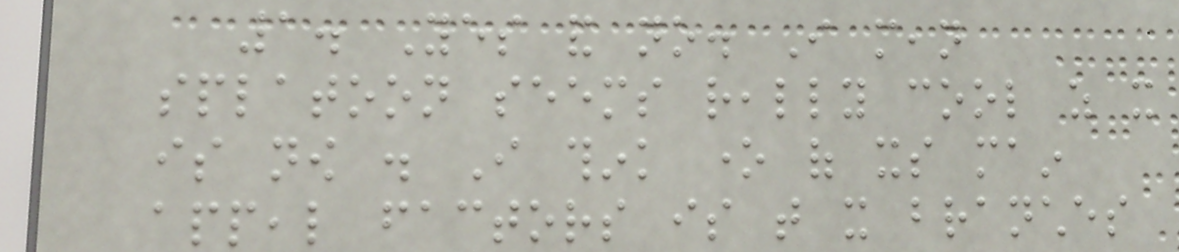1. Yes and no. I mean
splatoon seems really cool as it
is now . I think one of its main
appeal factors is that it branches
